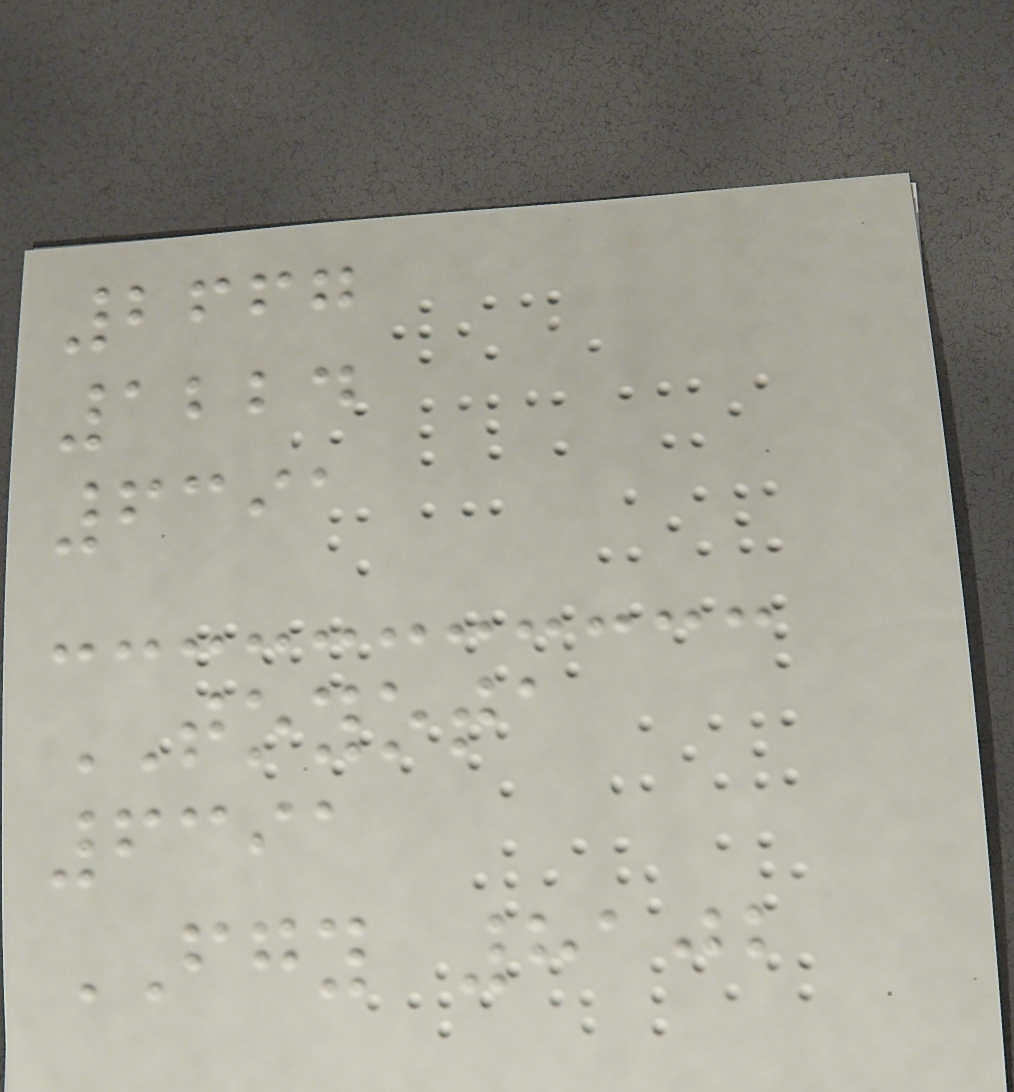2667
1224
6391
TOYOTA
6391
FGY 8102
